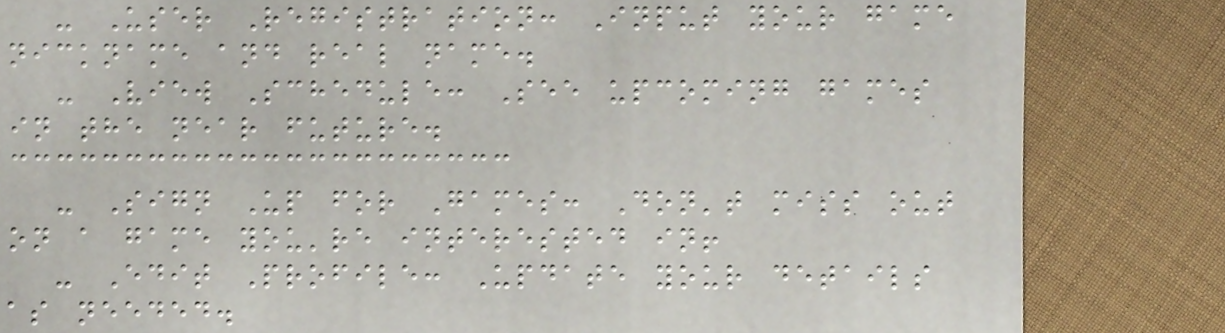- User Registration: Input your game
nickname and real name.
- View Schedule: See upcoming games
in the near future.
- Sign Up for Games: Don't miss out
on a game you're interested in!
- Edit Profile: Update your details
as needed.
